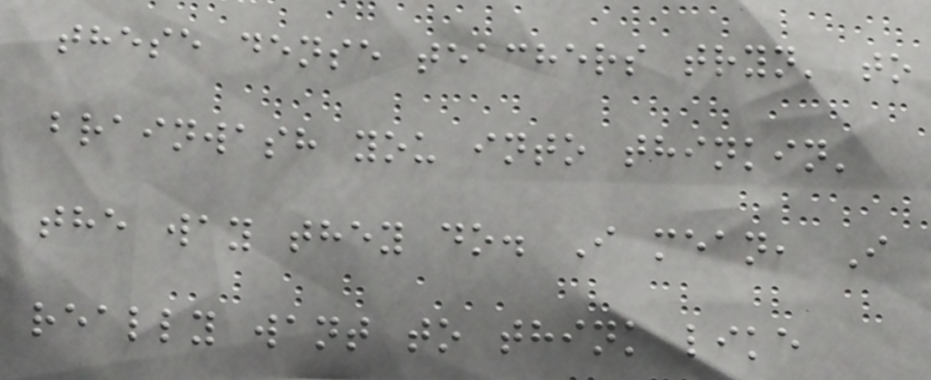these dense teachers tryn' to
brainwash you into thinkin'
the way they do. I mean, I
really want to think like
